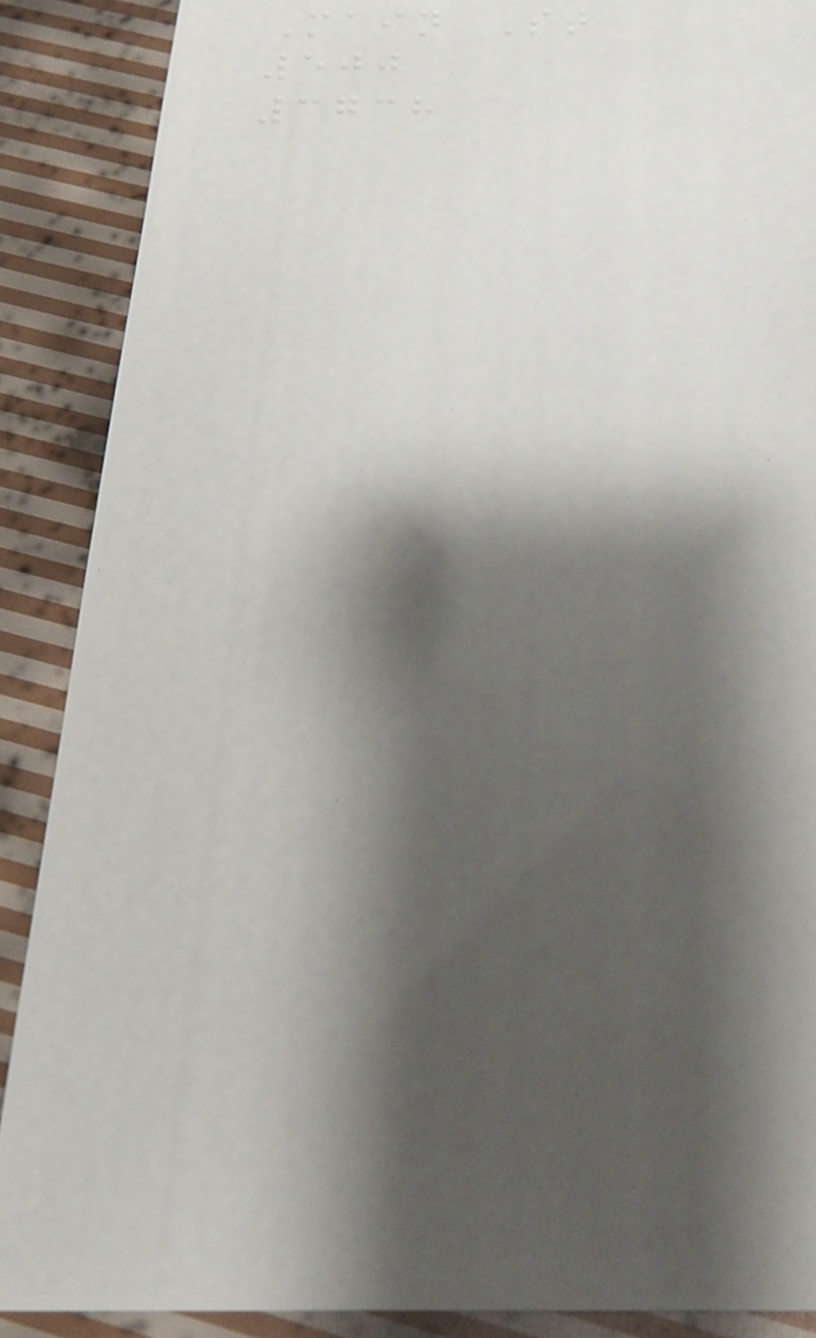Main St
500
3738
